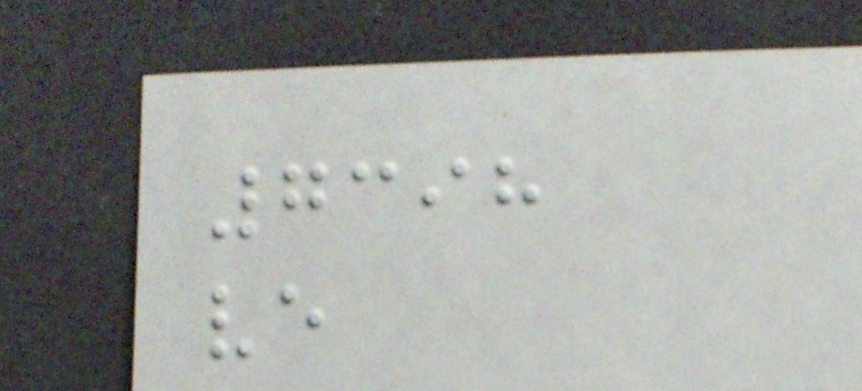7398
ve
